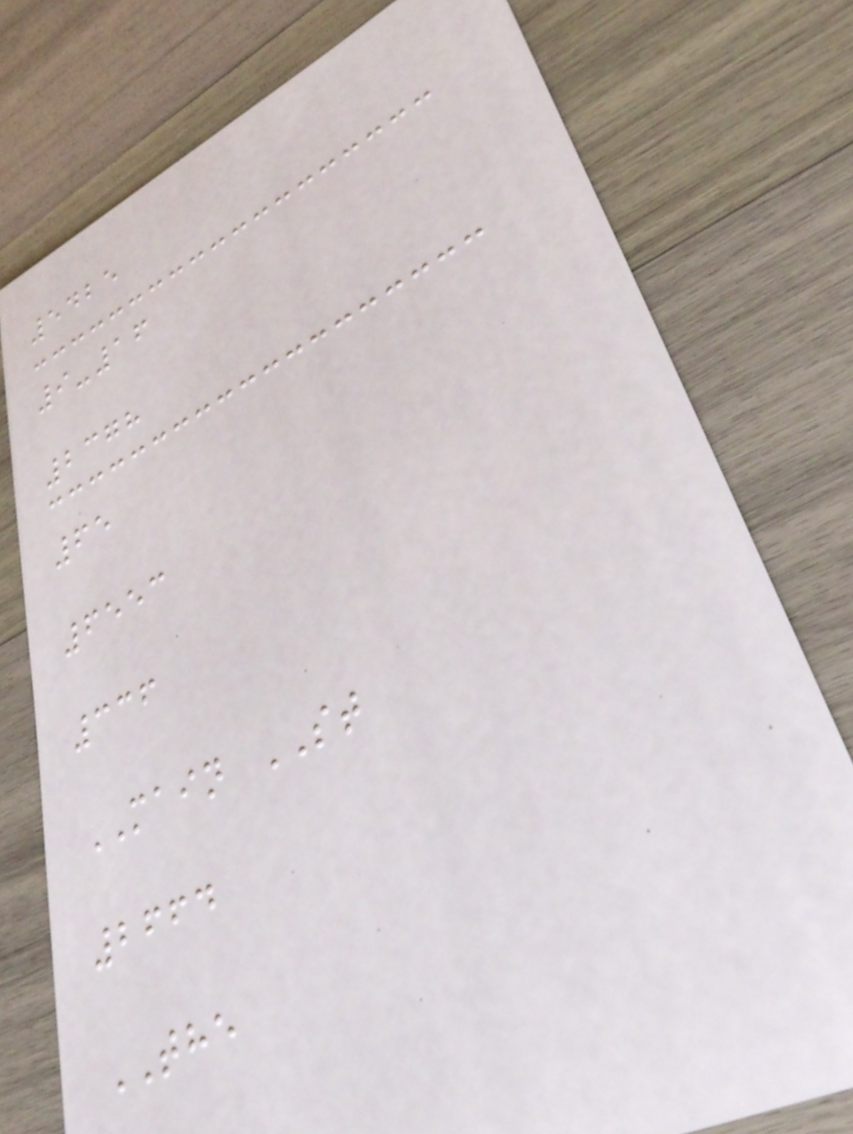5425
9-16
2378
65
6553
336
MAIN ST
2664
THE
